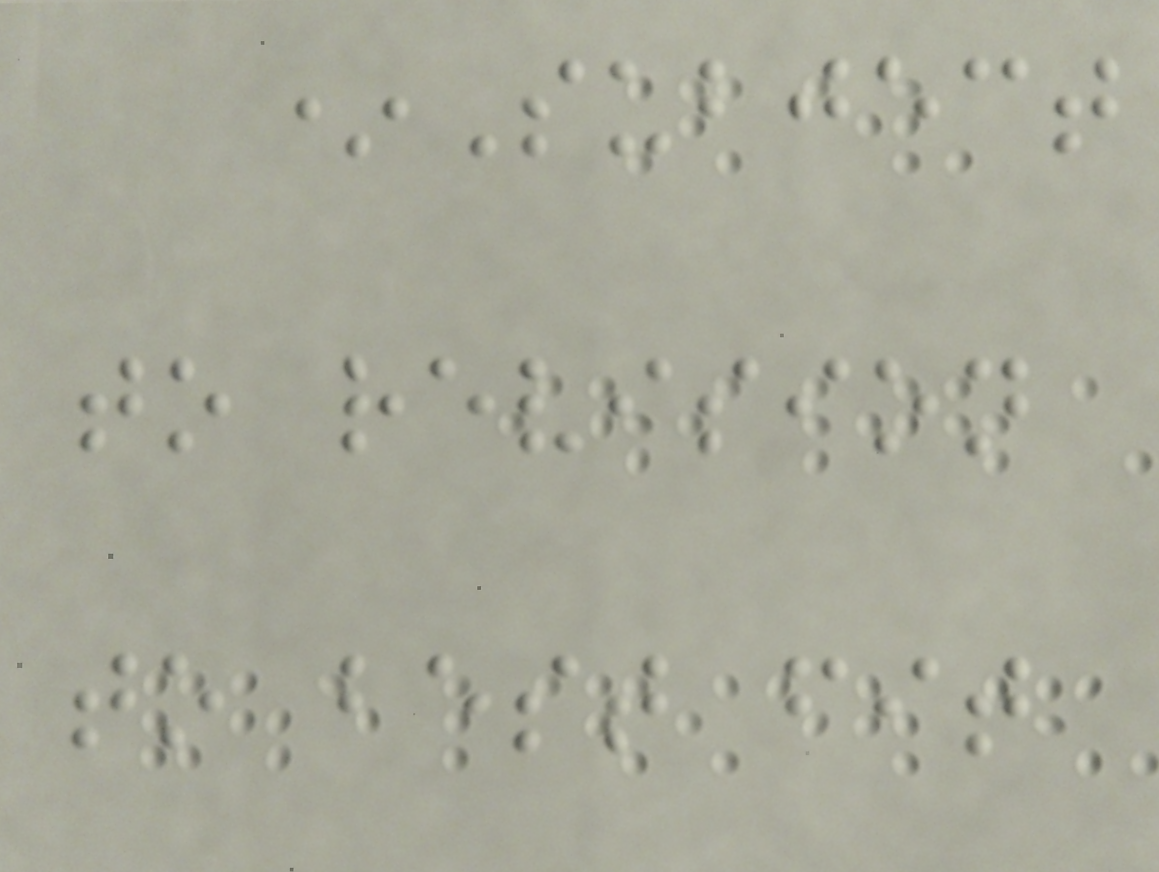*Subject
to revision
to best fit
